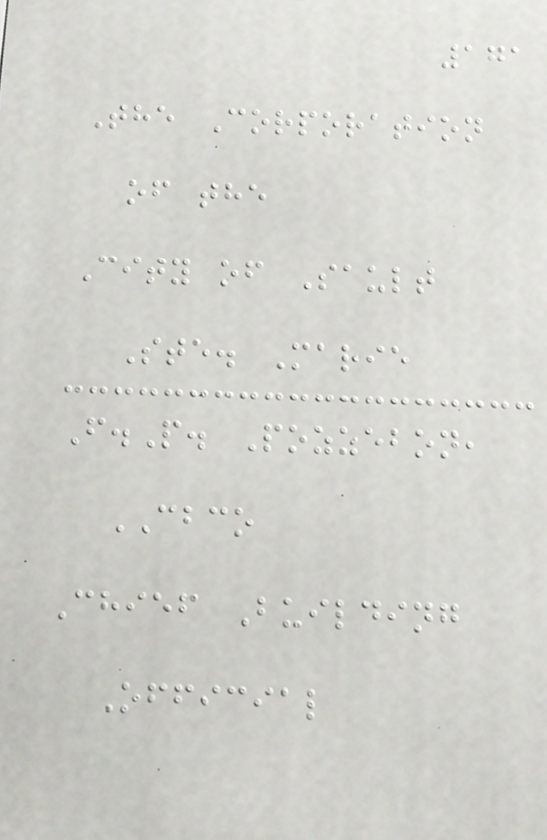171
The Corporation
of the
City of Sault
Ste. Marie
F.P. Pozzebon,
CBCO
Chief Building
Official
